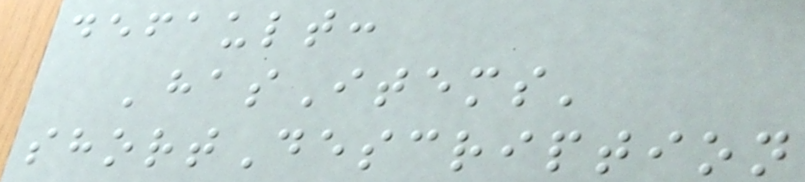default:
'hasItems'
shortDescription
